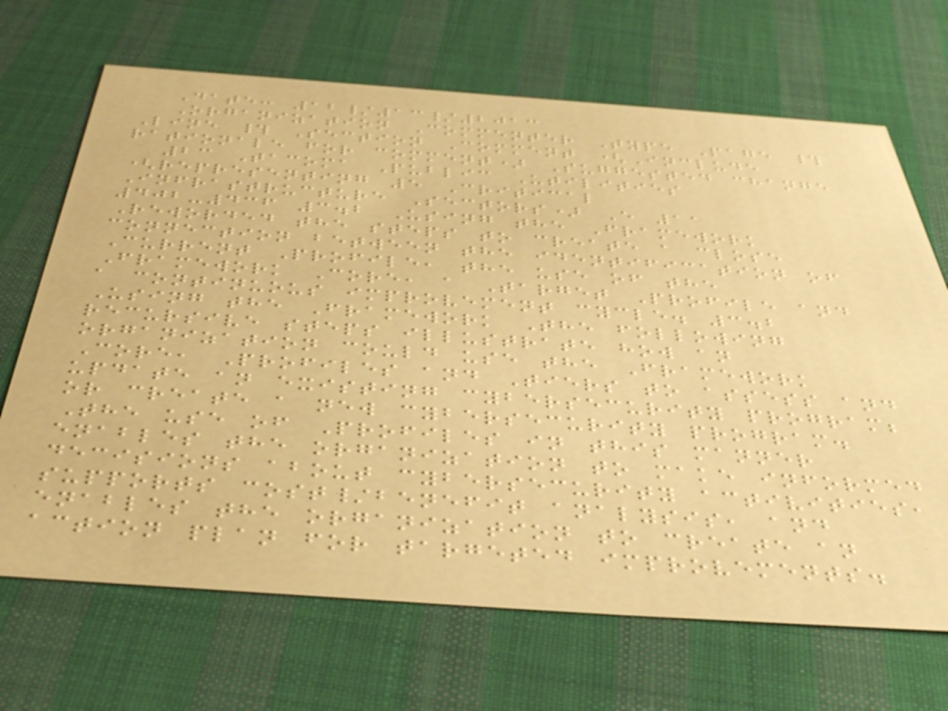Date: 12/13/2013
Organization Commenter Type Page #
Line # Section Comment (Include
rationale for comment) Suggested change
23 Tacoma Public Utilities
(representing 5 Critical
Infrastructure Sectors) E 11
402-436 3.2 Using the Framework
Reworded the steps to create a close
connection between the identification of
Current Profile, the use of the
Framework Core, a Target Profile and
a continuous improvement cycle. 3.2
Using the Framework The following
recursive steps illustrate how an
organization could use the Framework
Core, Profiles and Tiers to assess and
update an existing cybersecurity program;
or create a new cybersecurity program.
The use of Profiles in this manner
enables the organization to make informed
decisions about cybersecurity activities,
supports cost/benefit analysis, and
enables the organization to create an
action plan for targeted improvements.
